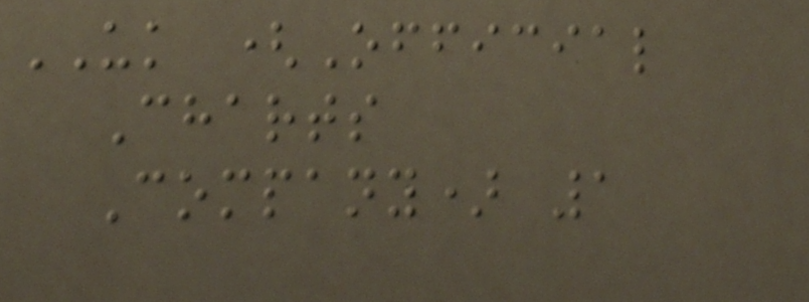UK (Official
Charts
Company) 1
